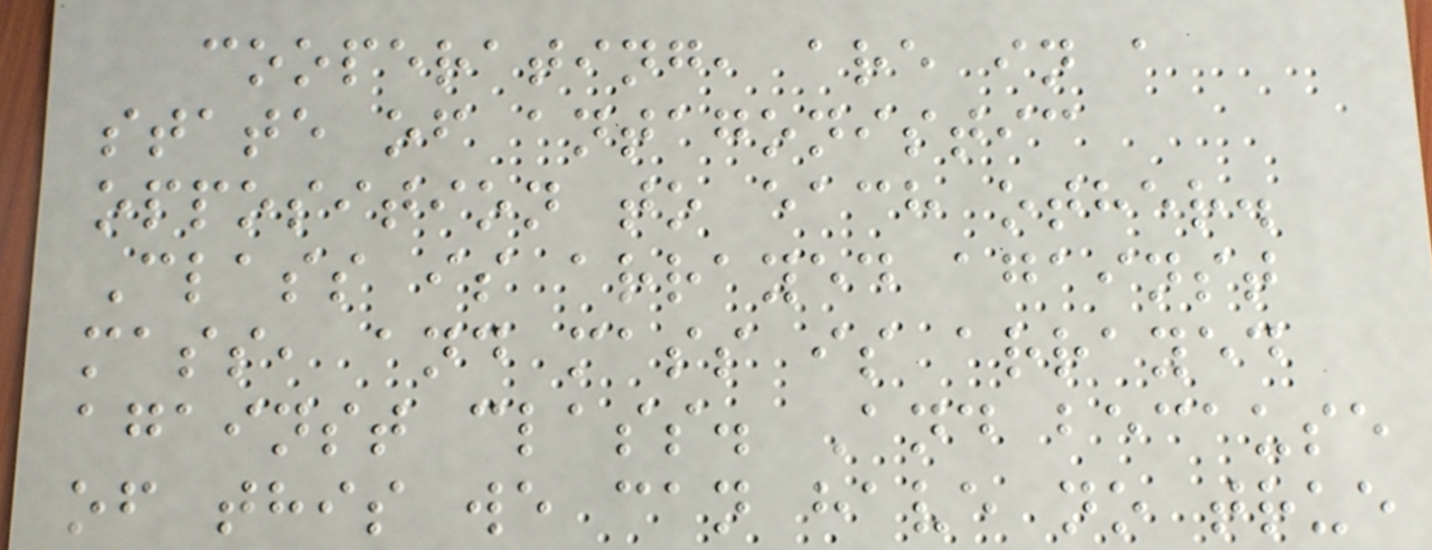cooperating, are in a
state of antagonistic
opposition to each other.
Class is arrayed against
mass, and mass is arrayed
against class. And because
of this we can have no true
